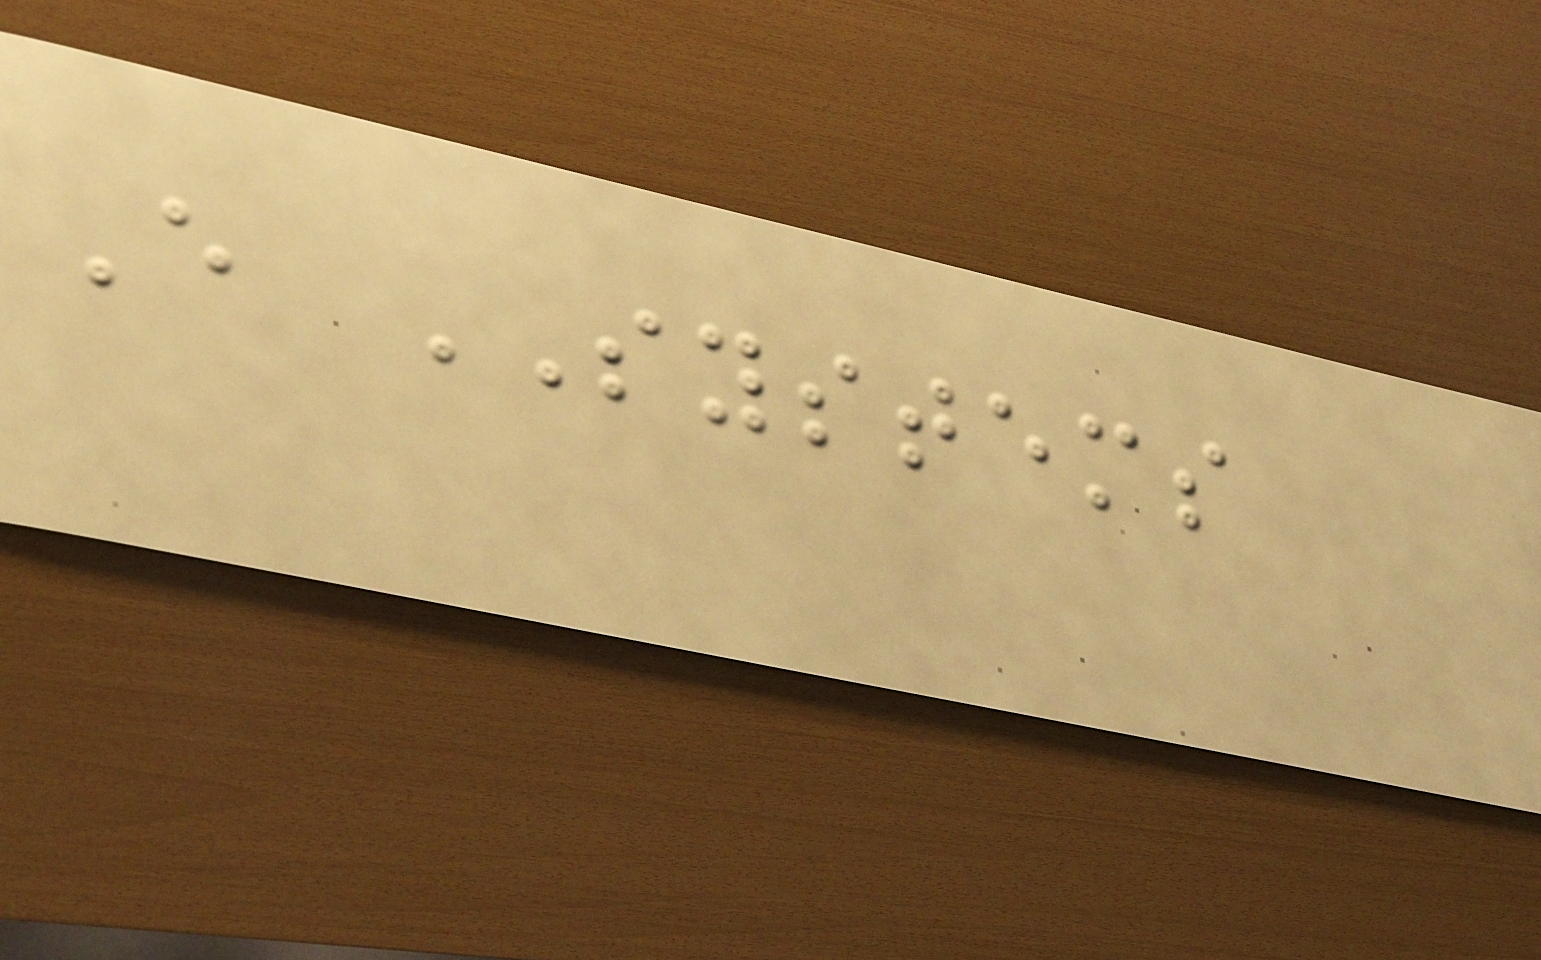E SYSTEMS
